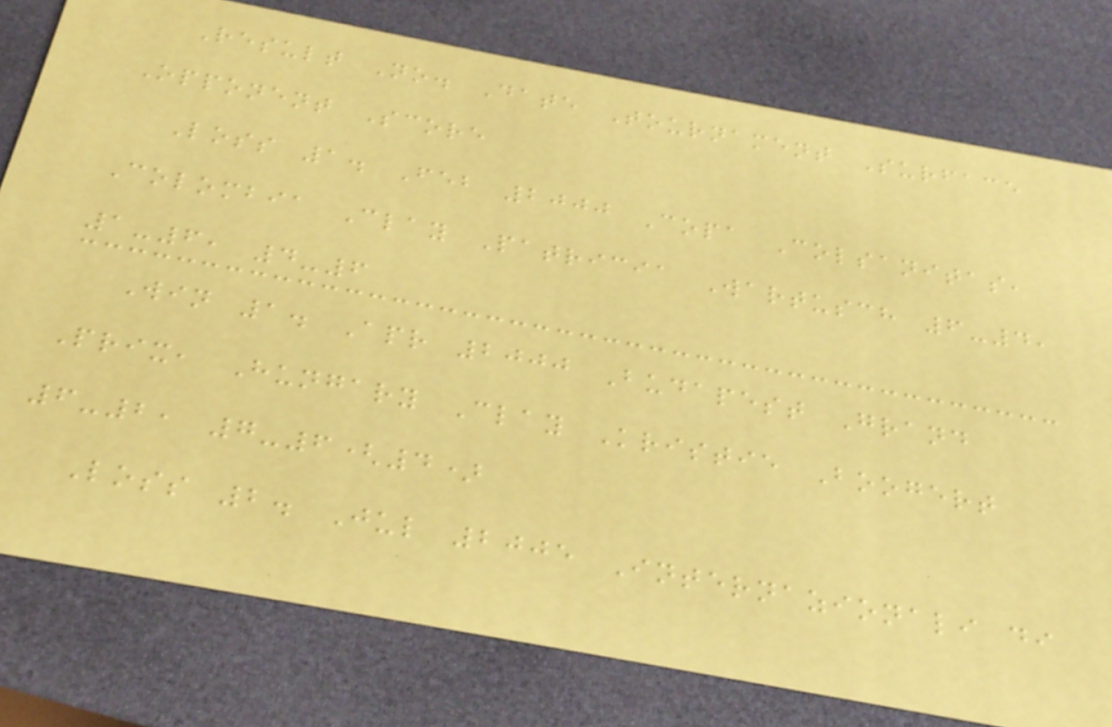Result No. Date Tournament Surface
Opponent Score
Loss 1. Feb 2000 Copa Colsanitas,
Colombia Clay Patricia Wartusch 6-4,
1-6, 4-6
Win 1. Apr 2000 Budapest Grand
Prix, Hungary Clay Kristie Boogert
6-2, 7-6(4)
Loss 2. Jul 2005 Internazionali di
